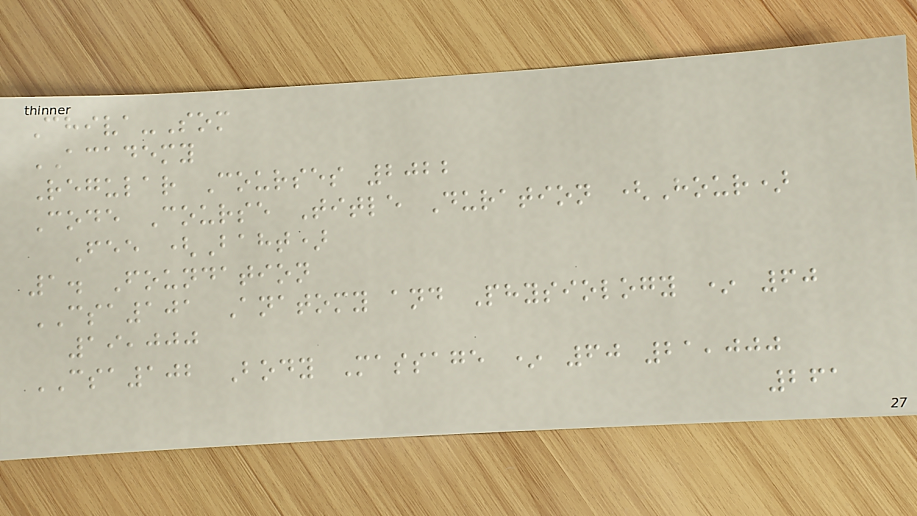Chiva-Som
ACADEMY
Regular Courses 2022
Code Course Title Duration (Hour)
Fee (Baht)
1. Foundation
CSA101 Anatomy and Physiology * 60
19,000
CSA102 Body Massage * 60 21,000
261
